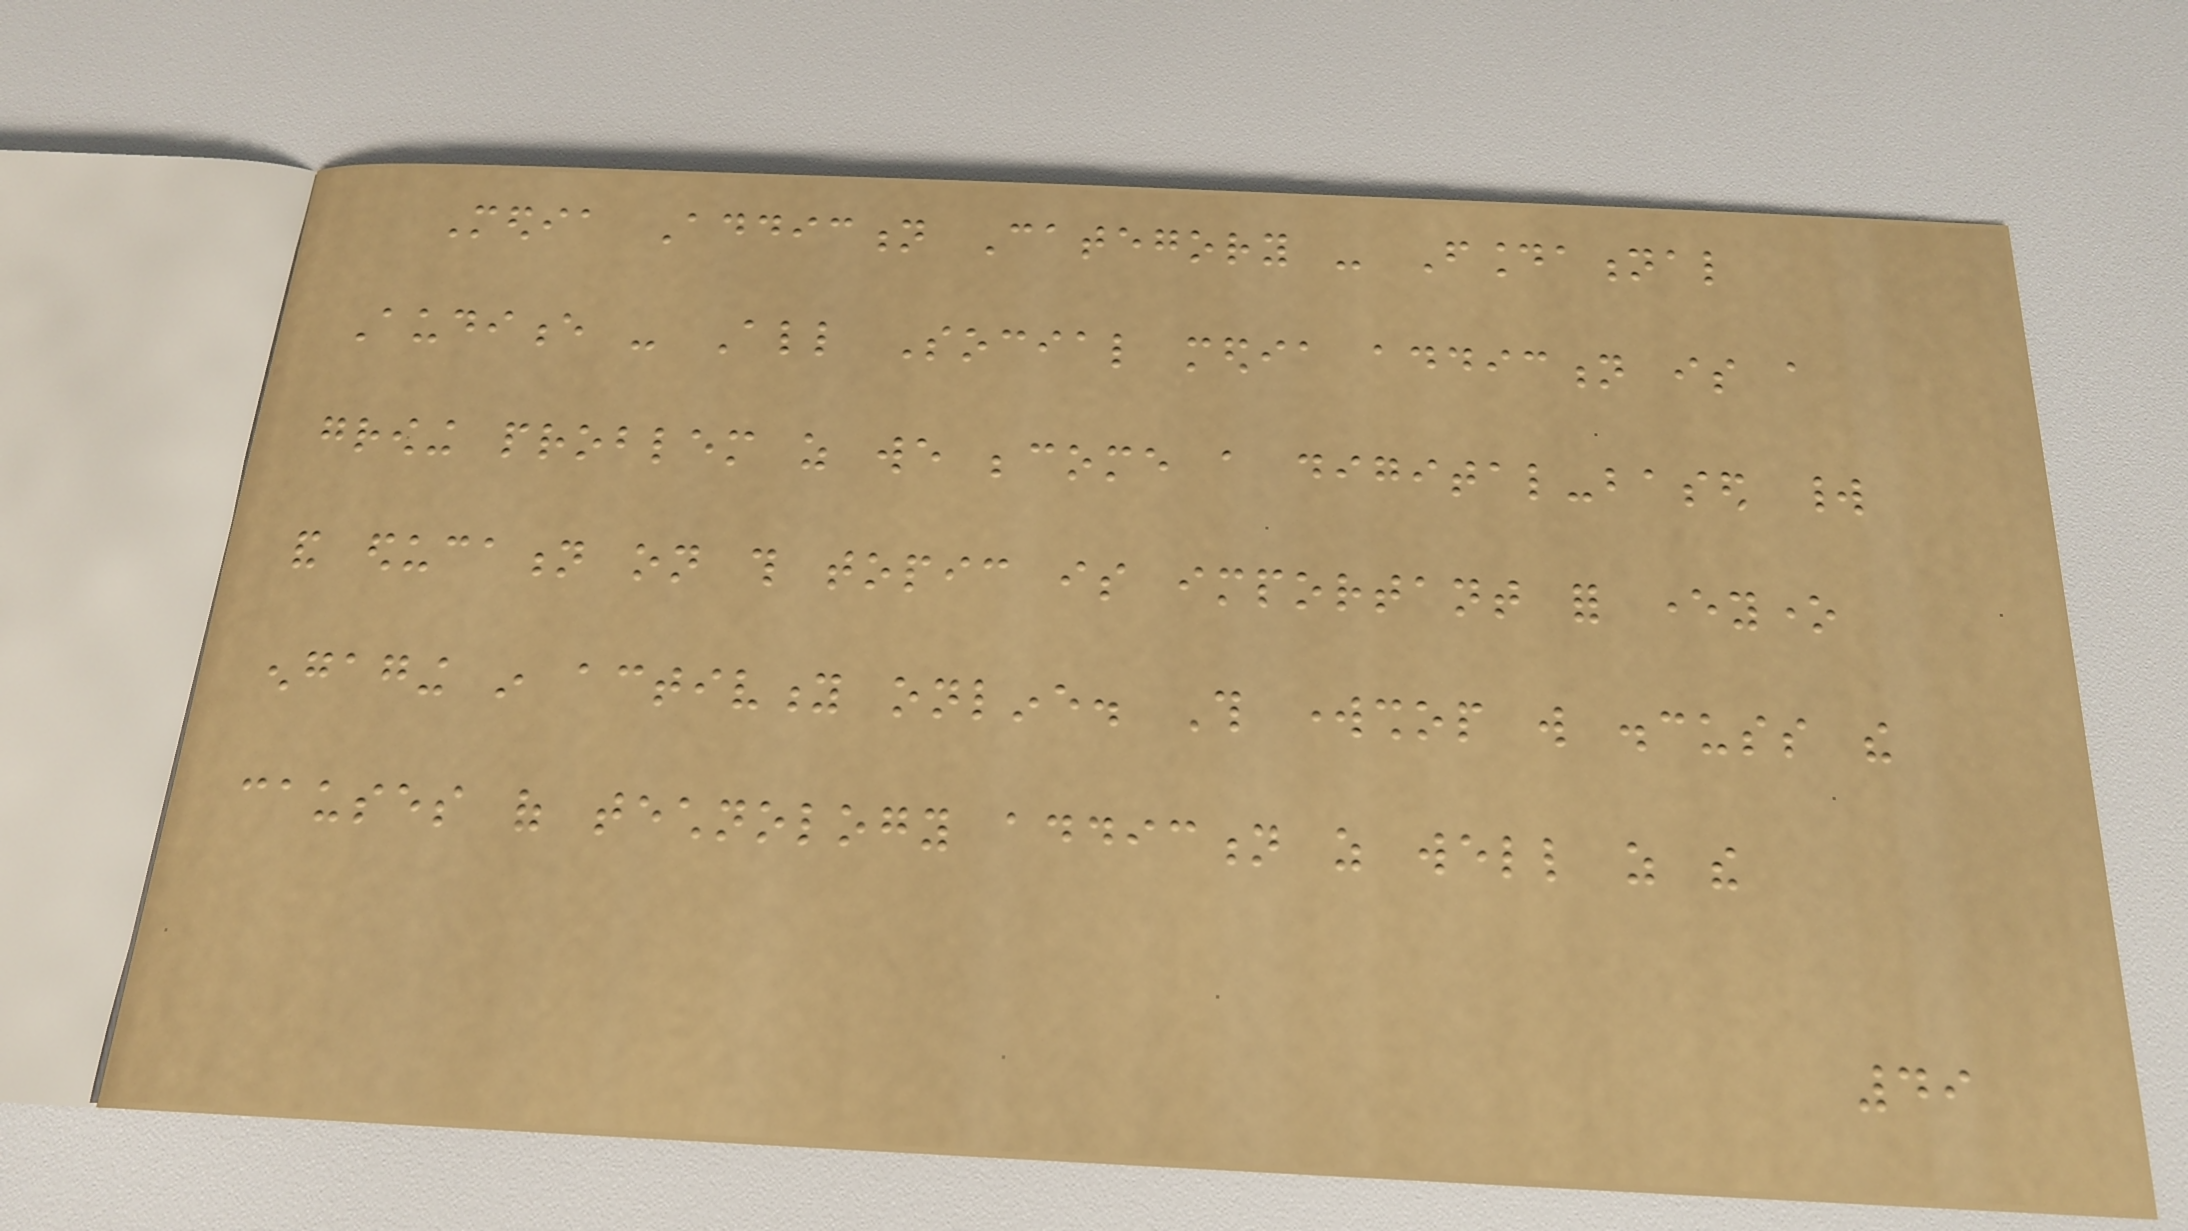Media Addiction Category - Foundational
Audience - All Social media addiction is a
growing problem as we become a digital-based world
and education on this topic is important for everyone
engaging in activity online. This workshop will discuss the
causes of technology addiction as well as the
49
